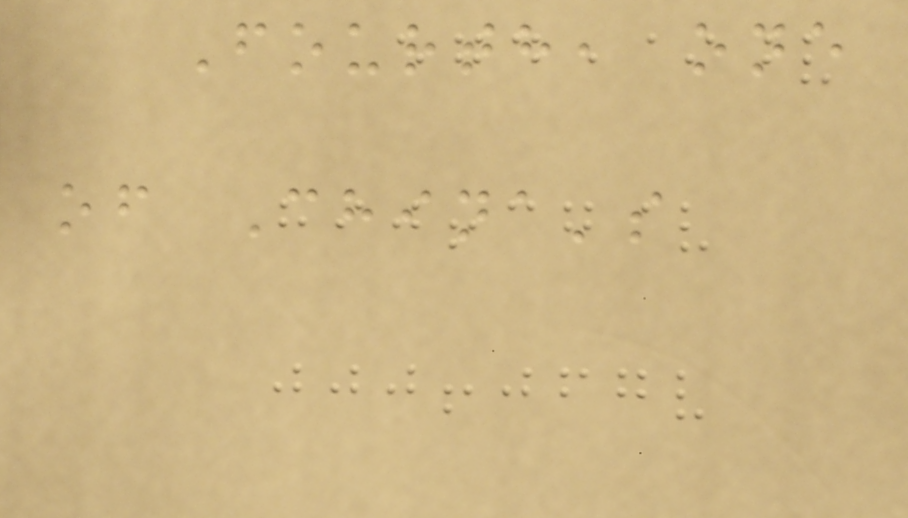Fourth, one
of China's
